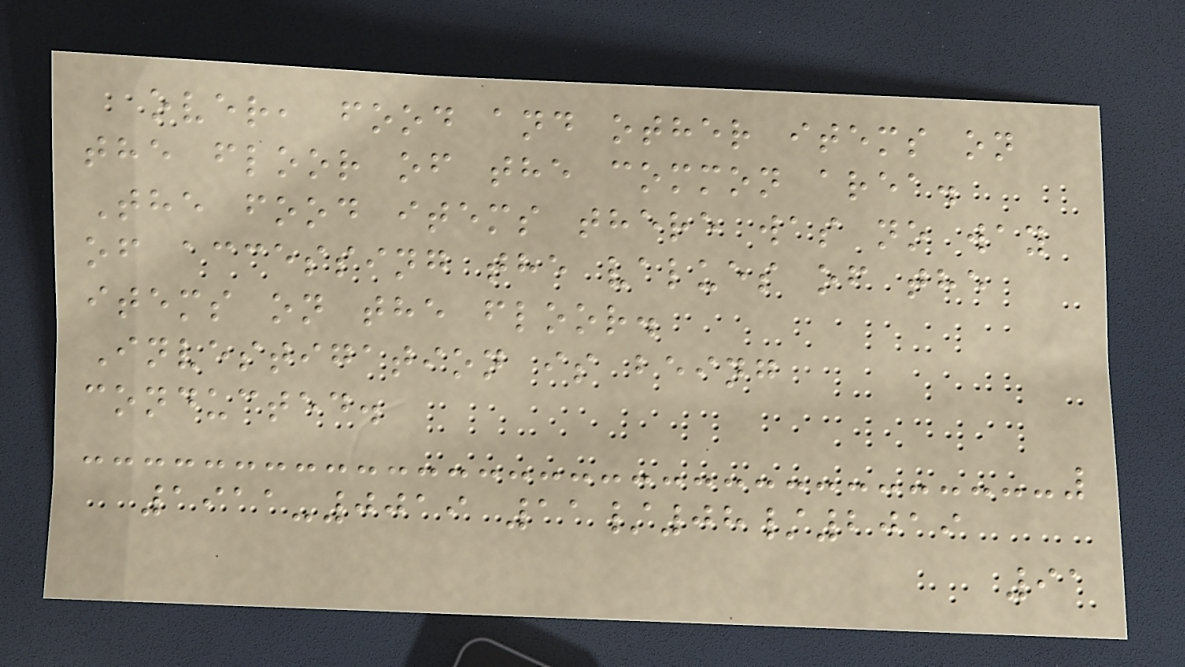over, food and other items on
the floor of the common area.
The food items there was no way
of accessing the values of the
items on the floor.
Investigation is being
conducted.
1911-0019 11/08/2019
91
